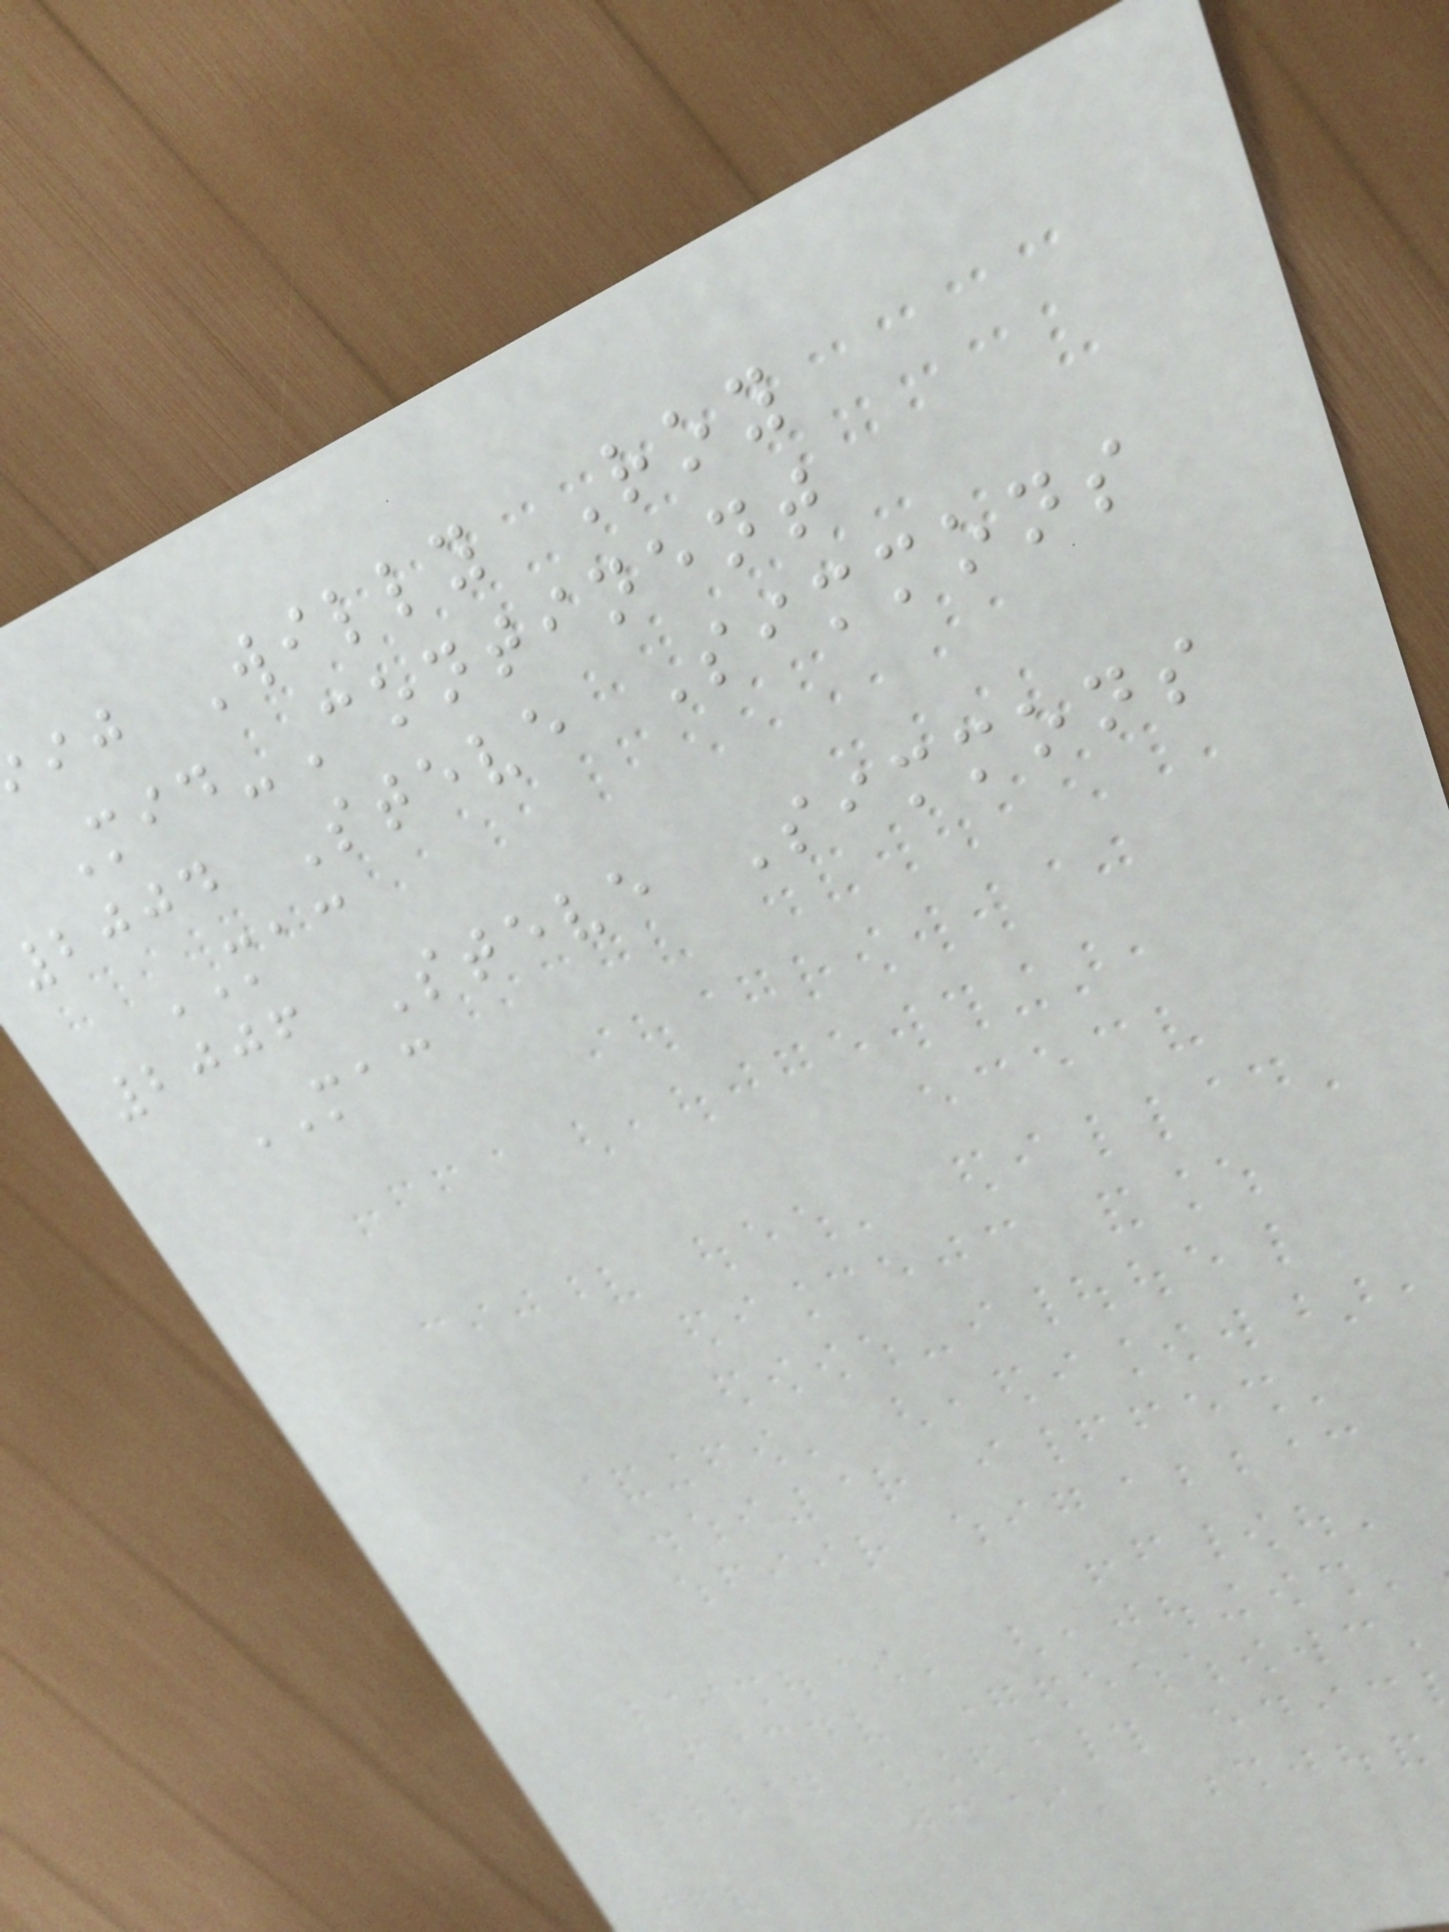ij Willy Roy
Mid-Continent
2004 Steve Simmons
MAC
2006 Steve Simmons
MAC
